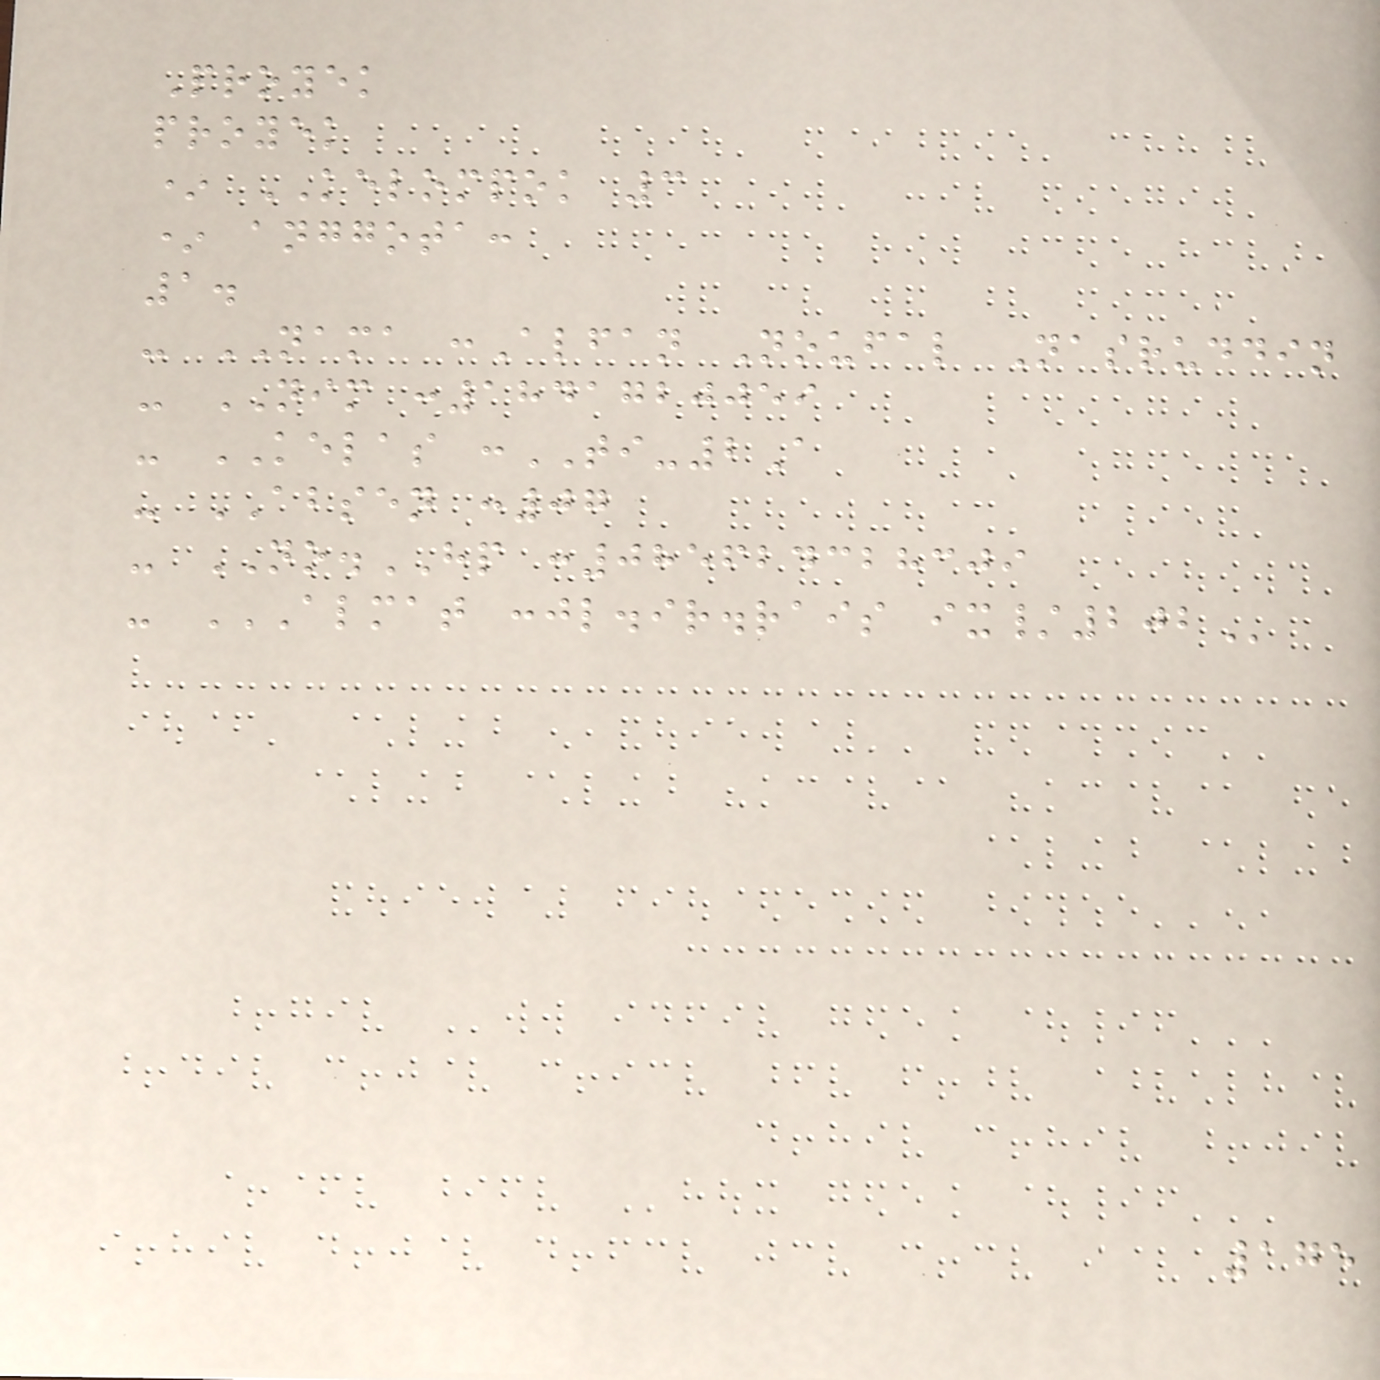Proyek
proyek
* KELOMPOK 3
* anggota:
1.
- NAMA :Alfan Noufal Nasruddin
- NIM :1841720059
- KELAS :TI-2A
- ABSEN :07
- NO.HP :085624328309
- ALMAT :JL.IR.RAIS IX/202
175
